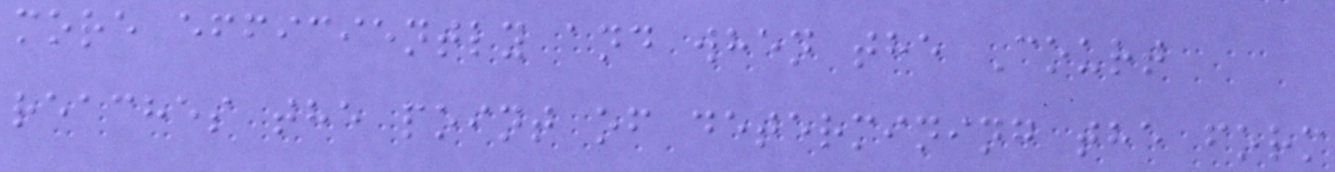more efficiently and when the Court
reaches the point of determining the form
